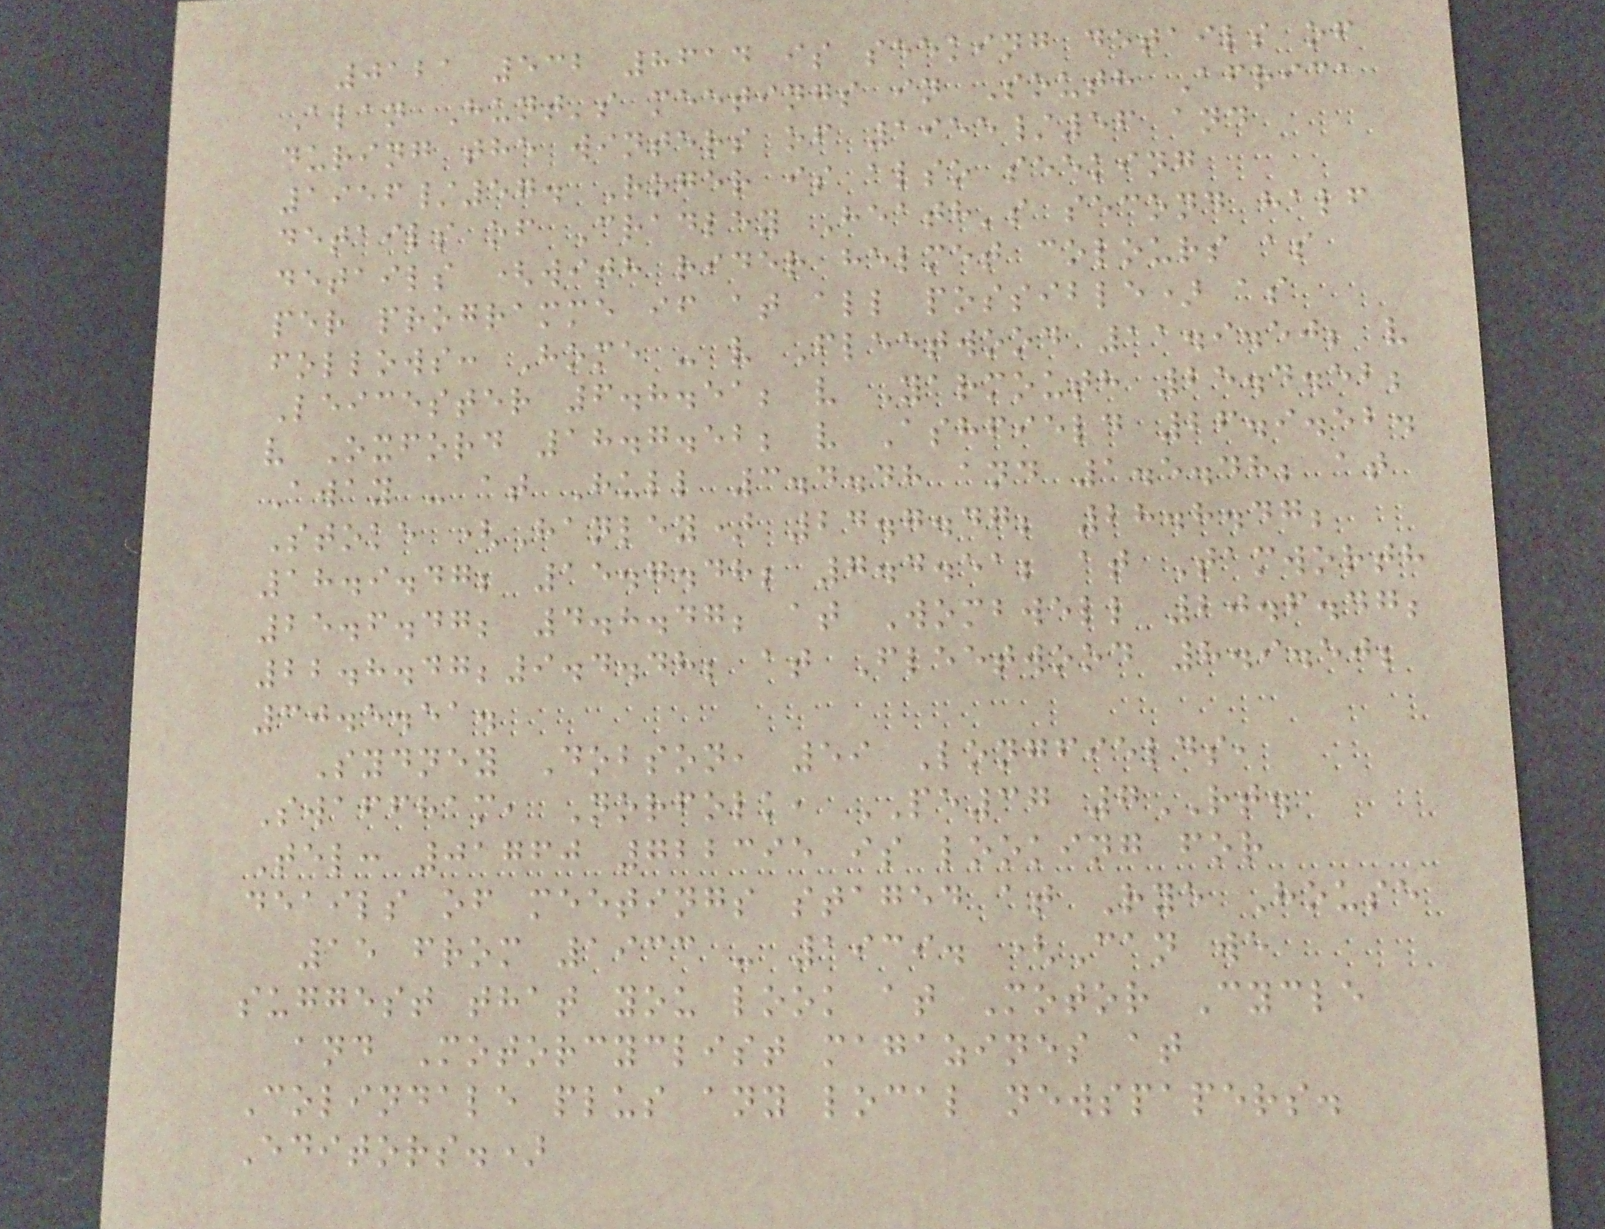0121 532 8614 is seeking details of
Alan Hunt's meetings in South Africa
during the winters of 1955/56 and
1956/57. Roger is also seeking
details of Cradley Heath's second half
details (with rider helmet colours as
per programme if at all possible) as
follows: Home - v Fleetwood 11.9.50; v
Leicester 6.8.51; v Yarmouth 25.4.52;
v Oxford 18.7.52; v Ashfield 26.9.52.
Away - at Hull 3.4.48 and 1.5.48; at
Stoke (Hanley) 24.7.47; 28.8.47;
18.9.47; 15.7.48; 7.4.51; at Tamworth
25.6.47; 4.8.47; at Wombwell 20.6.47;
22.8.47;9.4.48; at Fleetwood 8.9.50;
30.5.51.
Sydney Dobson, 59 Longfields,
Swaffham, Norfolk, PE37 7RT.
Tel: 01760 722395 is looking for
deails of meetings staged at Rye House
15 from 1933 - 1939. (Can we
suggest that you look at Motor Cycle
and Motorcyclist magazines at
Colindale plus any local newspapers.
Editors.)
